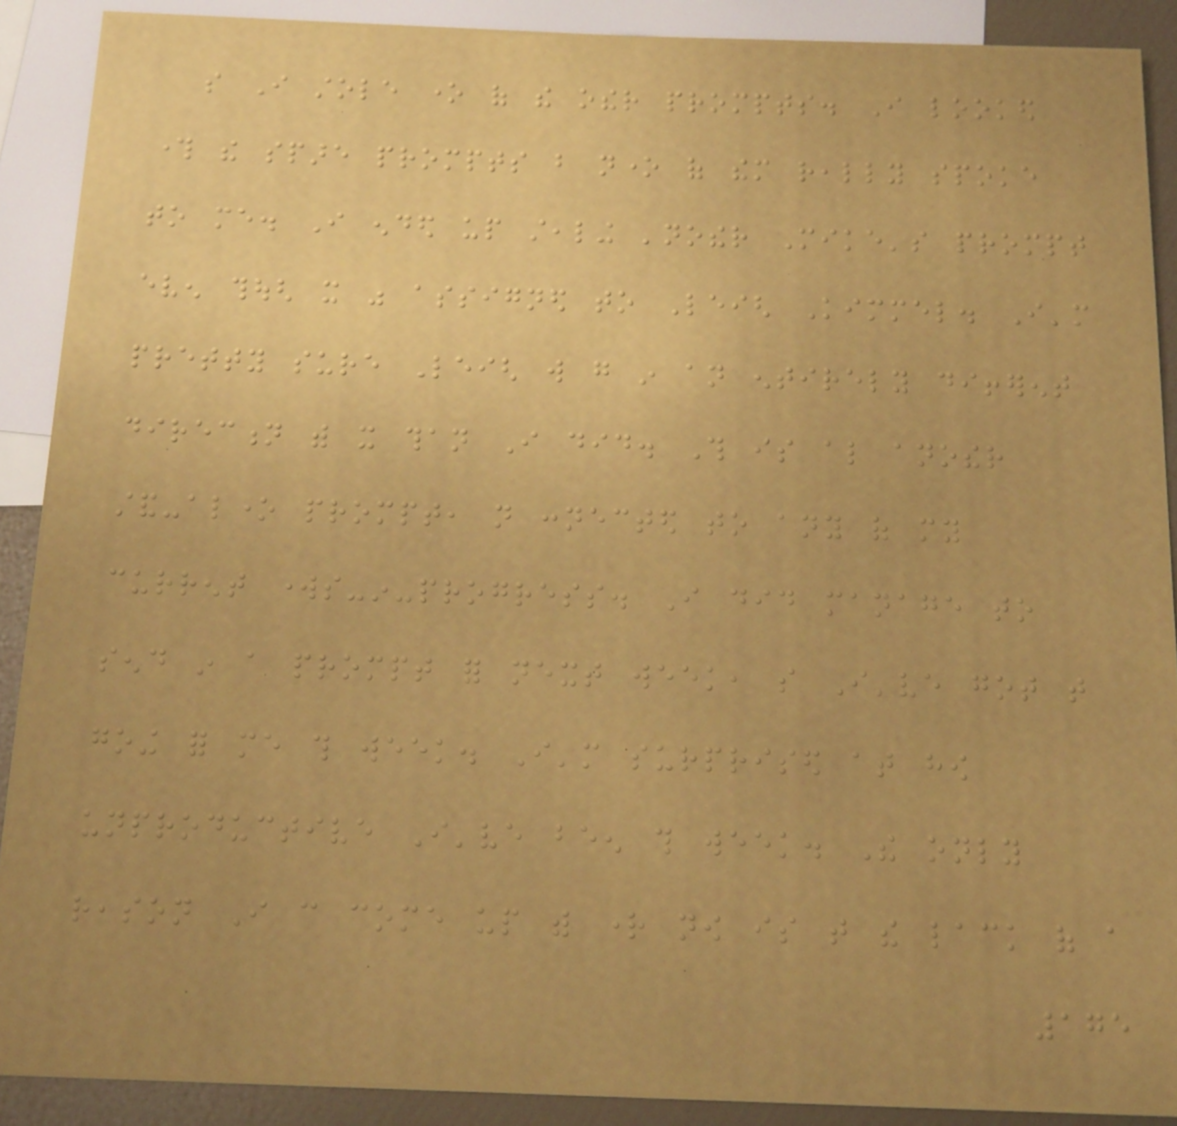so I stole one of the other prompts. I looked
through the spare prompts but none of them really spoke
to me. I ended up stealing 'nother Mike's prompt
even though it was assigned to Leigh Kimmel. I'm
pretty sure Leigh will go in an entirely different
direction with it than I did. This is also another
stand-alone prompt, not connected to any of my
current works-in-progress. I did manage to
send in a prompt for next week, so I've got that
going for me this week. I'm surprised at how
unproductive I've been this week. The only
reason I can come up with right now is that the lack of a
175
